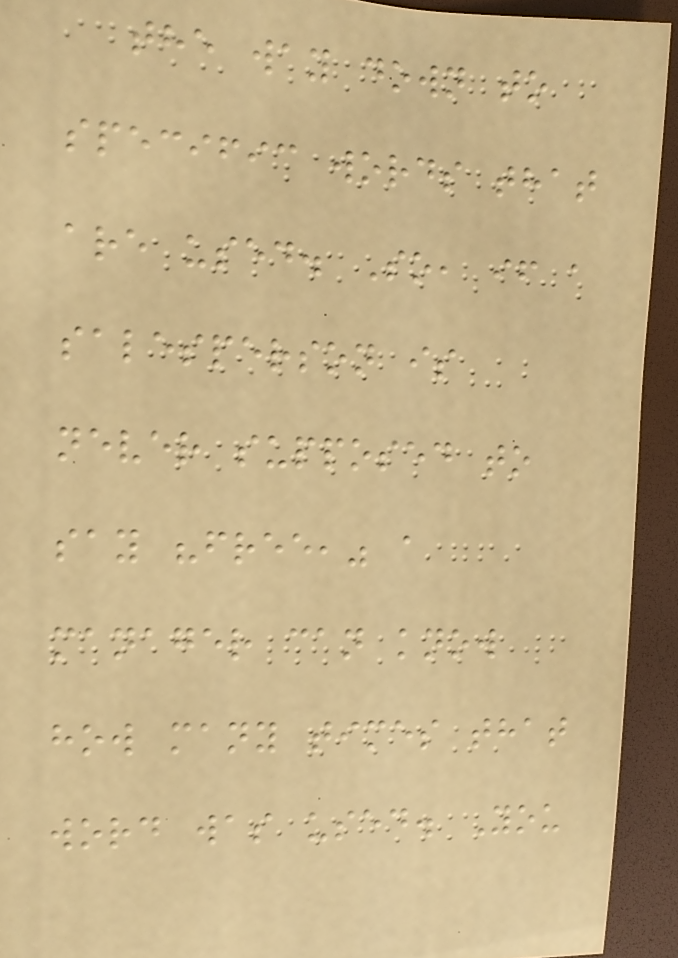the way down to
specific words that
are used. So, if a
salesperson is
never supposed to
say "free," a
manager can know
how many times that
word was used. You
